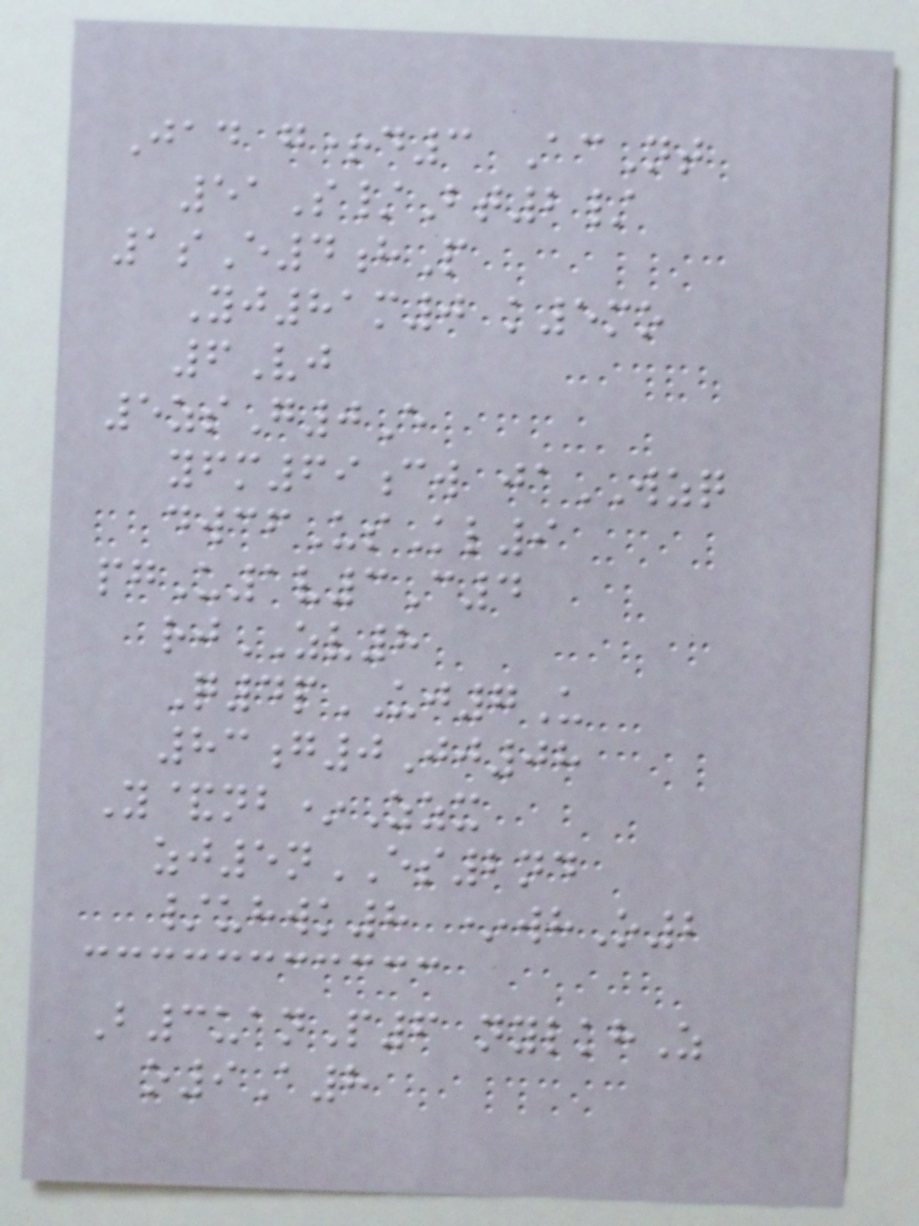Jad g+d3 AcNt
51S/Bt2/
1sE4hP
Yj81m0 k5mo
6Vj
5zsG0E
yfm69cw jaWZQ
dwcfUsKl9
pgU1v3C4
rjZV8
Q4pUJ7U
83g0Jj08
Y&nb*Zzx
zj5nES2nd
/uhwk8 *whO2
B3uanP6 nylkhZ
o9A8
